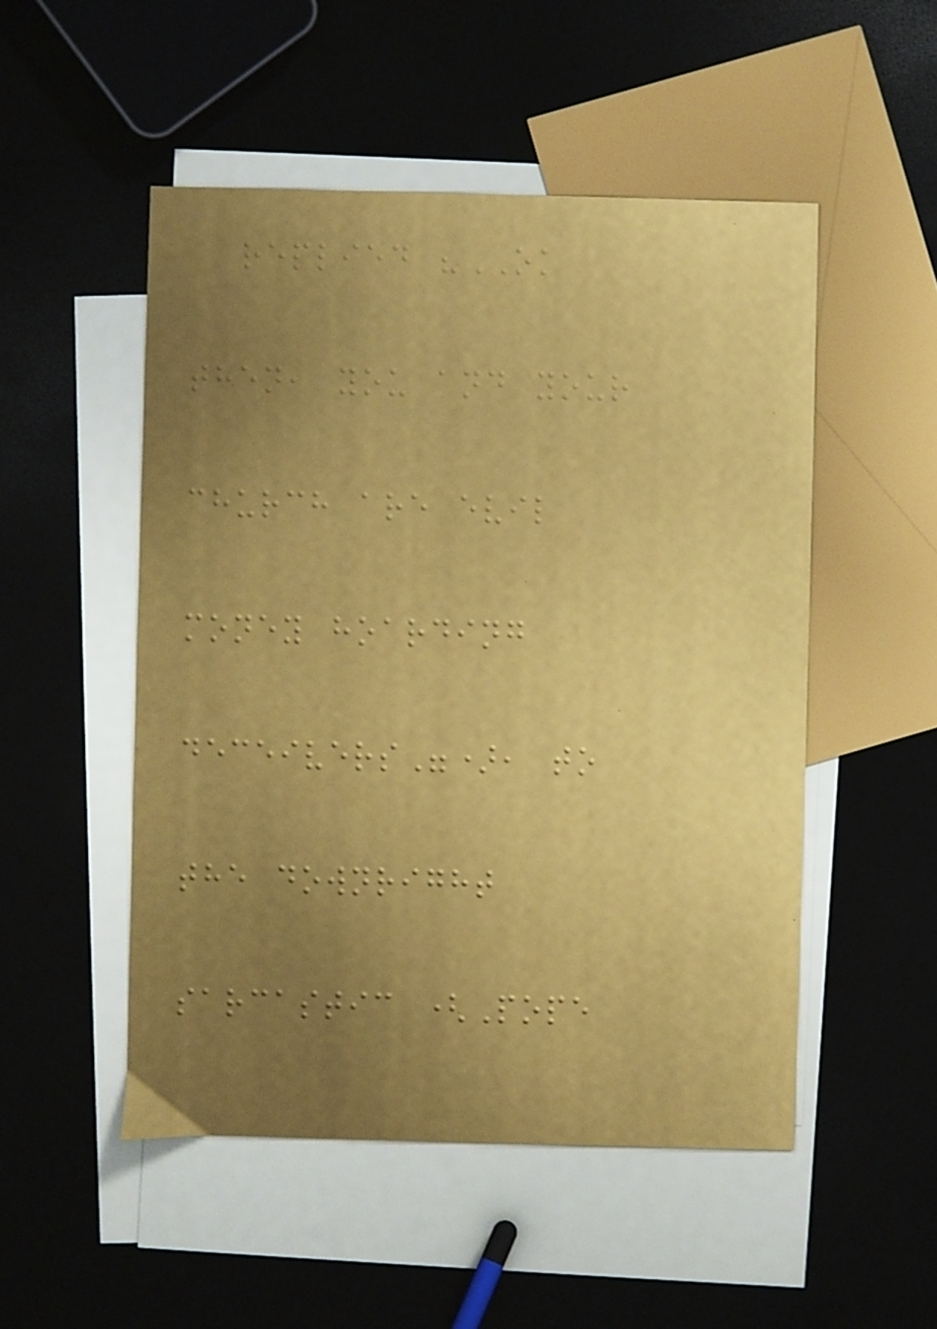replied "OK
then, you and your
church are evil
money hoarding
deceivers"), to
the downright
sarcastic (Pope
